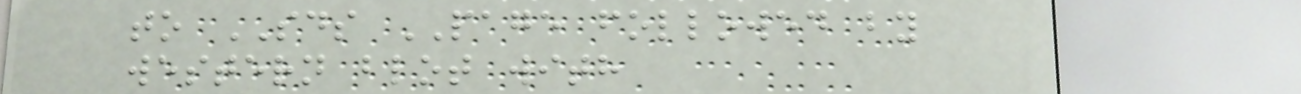to SDS PAGE followed by
western blot with
